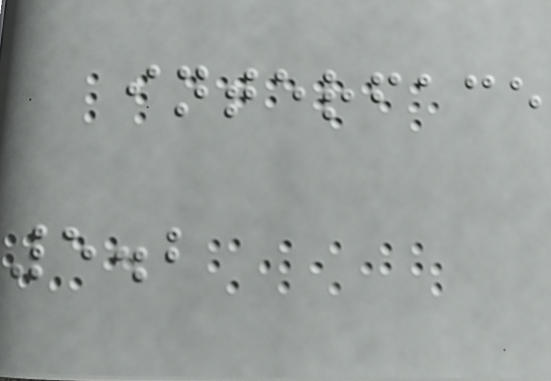interface
5.2
